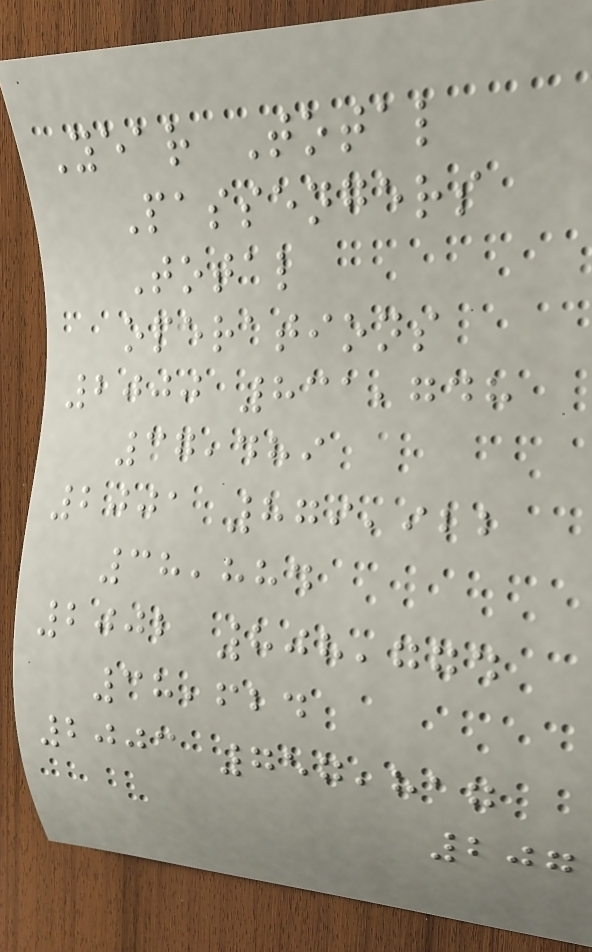Year Total
Passengers
Total
operations
2000 831,748
37,489
2001 879,922
38,884
2002 808,774
38,624
2003 757,817
207
